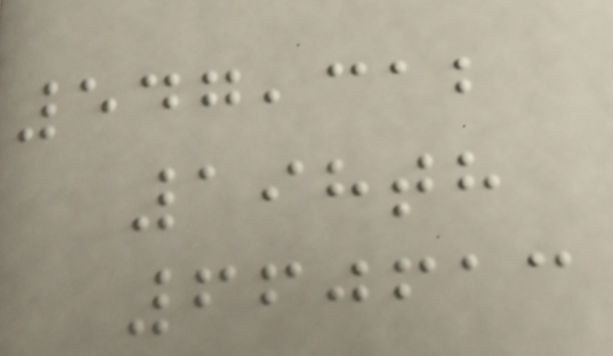547,312
198th
660613
